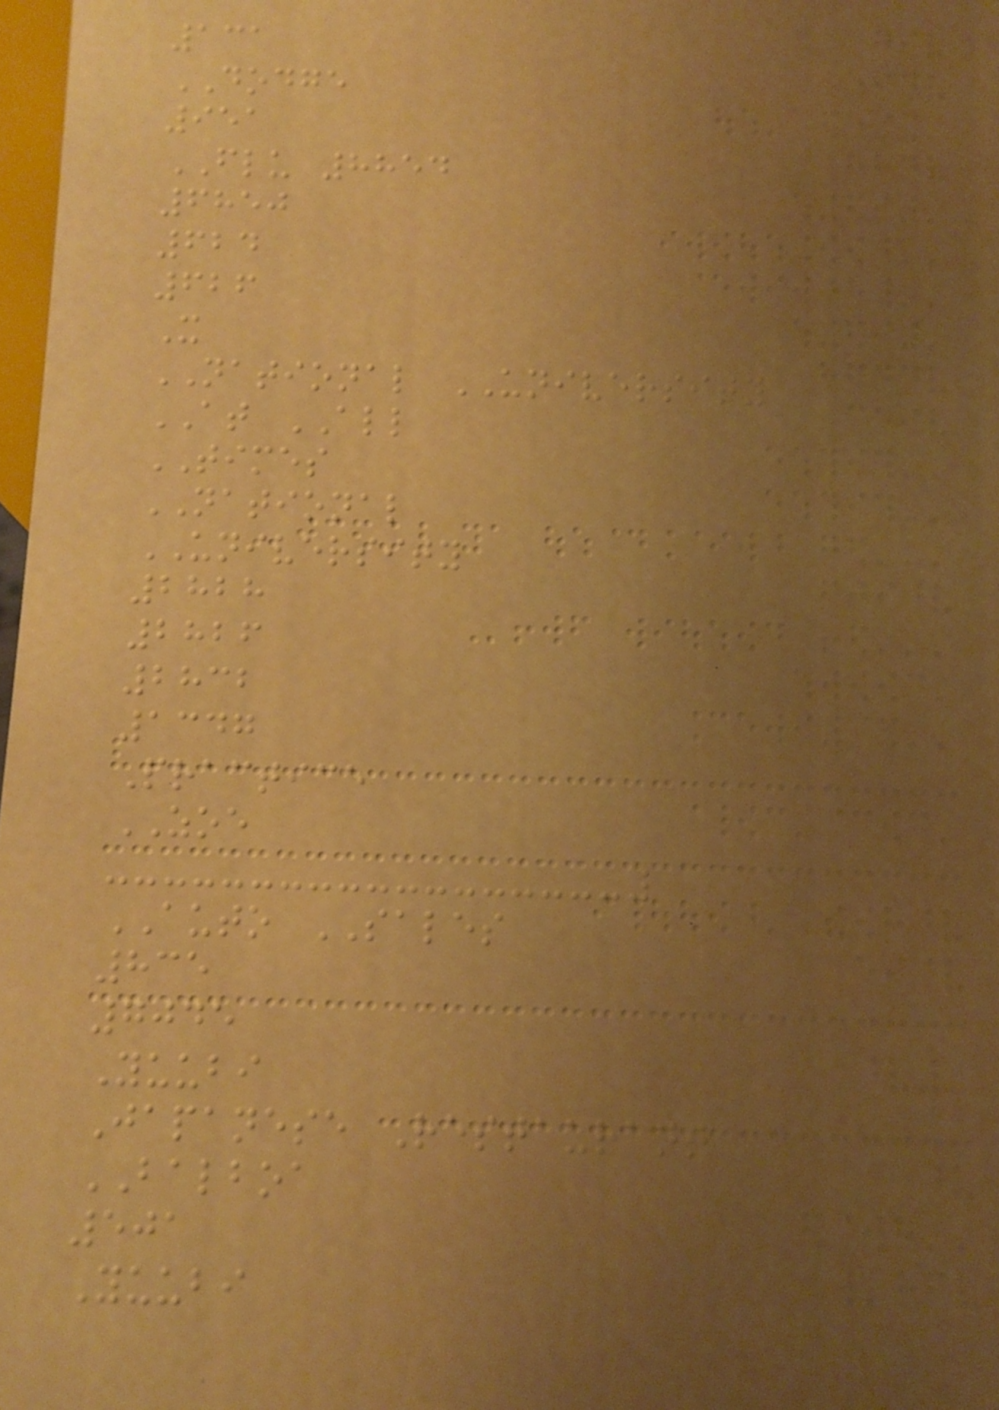131
DODGE
951
FLU 8854
6850
624
626
X
NATIONAL UNIVERSITY
AT ALL
TIMES
NATIONAL
UNIVERSITY
2828
2826
2832
1347
Practice
ZOE
AUTO SALES
835
7045
Yuubi
Japanese Restaurant
BALBOA
501
Yuubi
